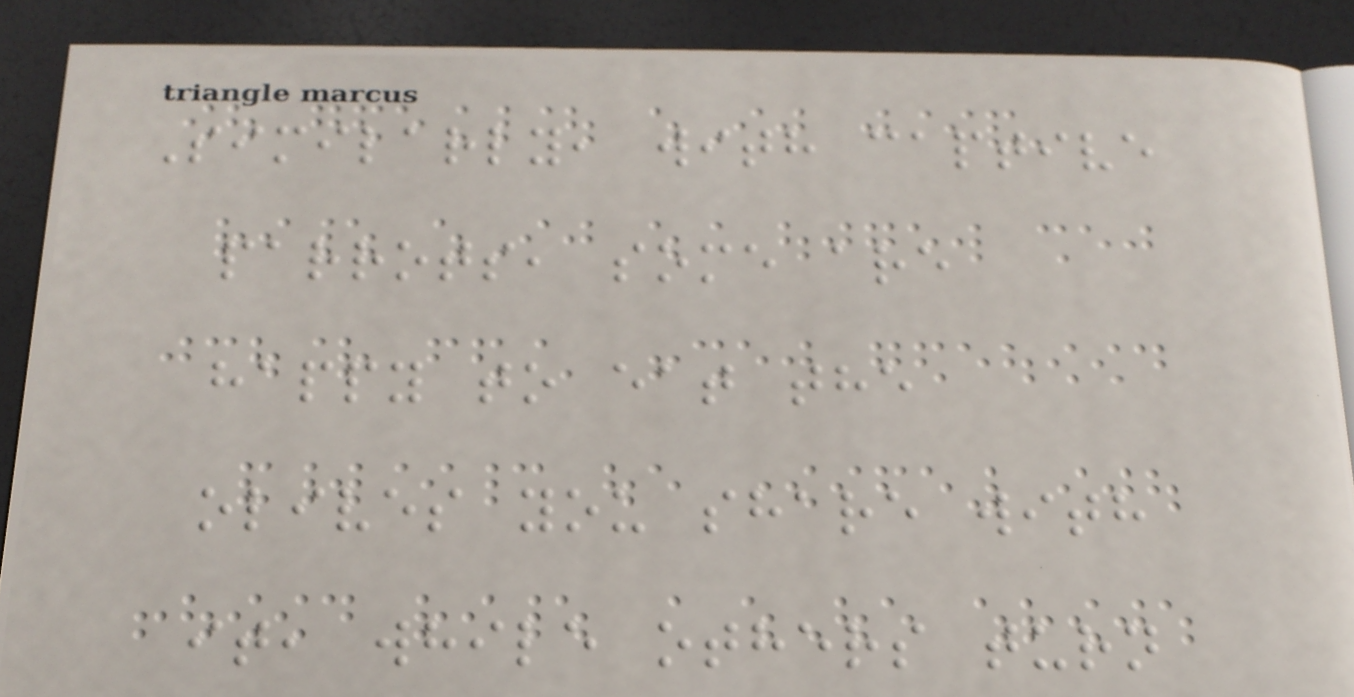Similarly, with captive
parrots, some are
happy to eat the
olives you share with
it, while others turn
